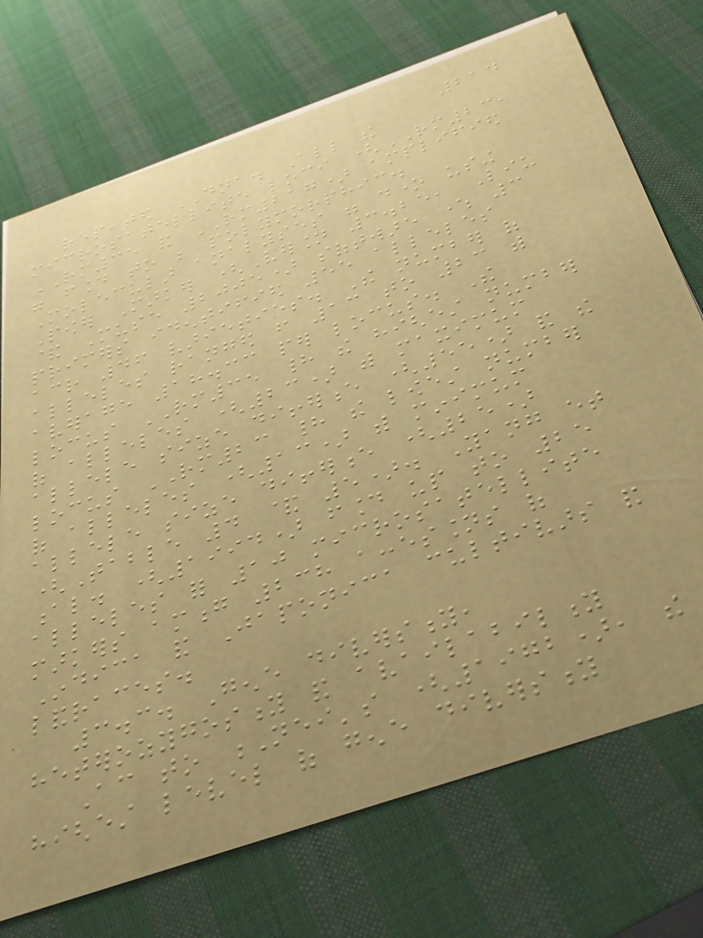214
repeated DNA. All the
microsatellite loci (RM23,
RM35 and RM217) amplified
were found to be polymorphic.
Molecular analyses were done using
Power Marker (Version 3.25, Liu
& Muse 2005) software where 3
primers identified 55 alleles
across 46 varieties. The number of
alleles ranged from 13 to 23 with
average 18.33 per locus. The
locus RM35 had the highest number
of alleles (23) with maximum
allele size difference (55) and the
locus RM23 had the lowest number
of alleles (13) with minimum
allele size difference (25)
(Table 4 & 5). Yang et
al. (1994) found up to 25
alleles for 10 microsatellite
markers among 238 accessions of
Indica and Japonica cultivars and
landraces.
3.3. Gene diversity,
heterozygosity and availability
According to Nei's (1972), the
highest level of gene diversity
